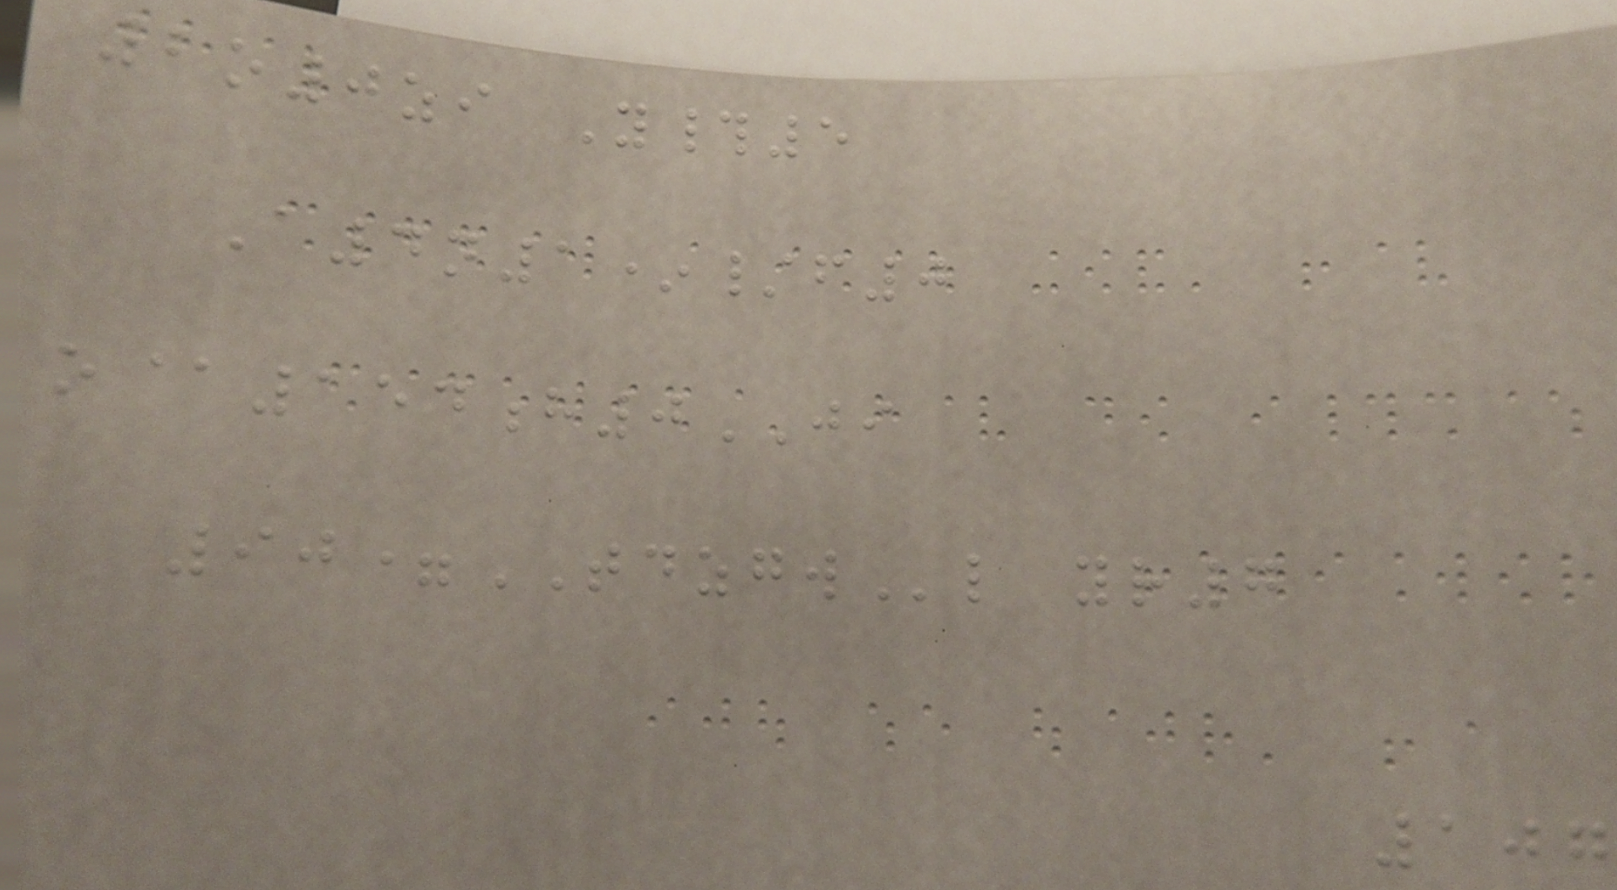2o0zi Y#5
A4n1*/f0
o@154h0JI
90=TDZGWl yr7
107
